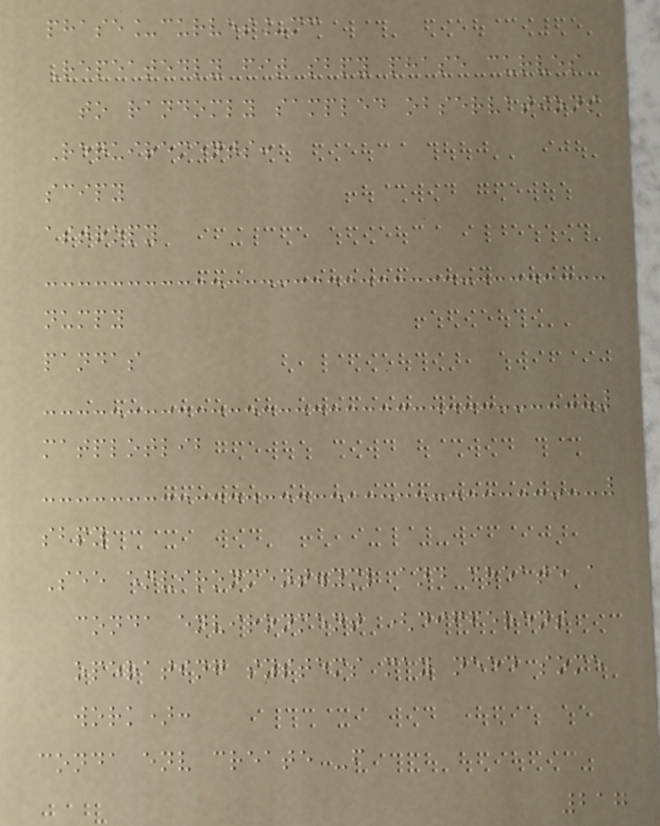phase_curves_mc
Repeatedly fit sbpy phase curves
to randomly sampled observations
Requirements:
scipy
astropy
numpy
pandas
matplotlib
sbpy
See environment.yml and create a
conda environment (different
operating systems may need some
work):
conda env create -f
217
